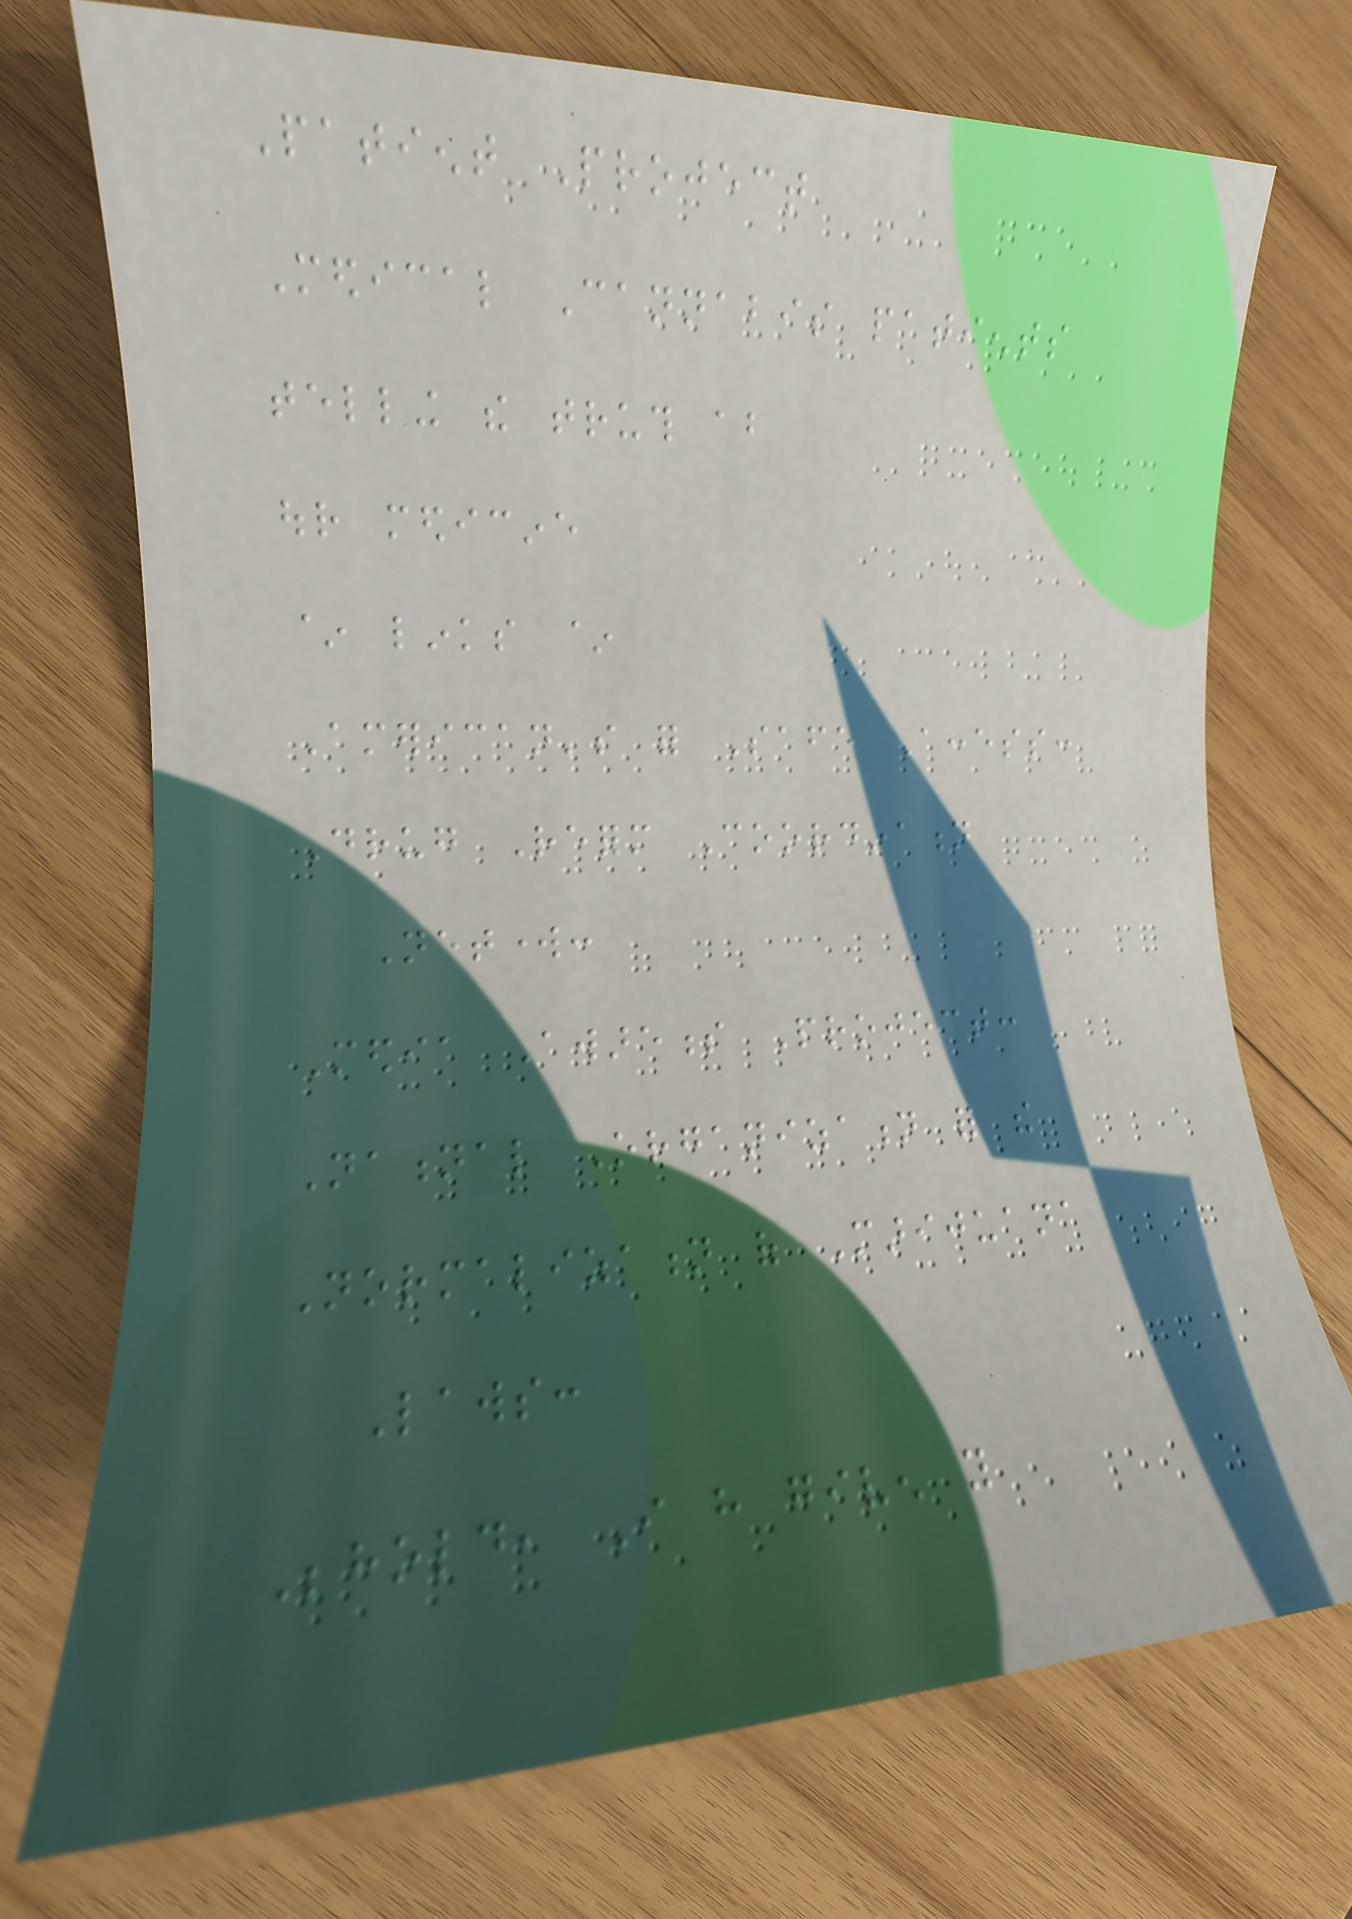Patient Project
Medical Cannabis patients
telling the truth about
our medicine
~ links ~
American's for Safe Access:
Drug Reform Coordination
Network:
Media Awareness Project:
National Organization for the
Normalization of Marijuana
Laws:
Behold, I have given you
